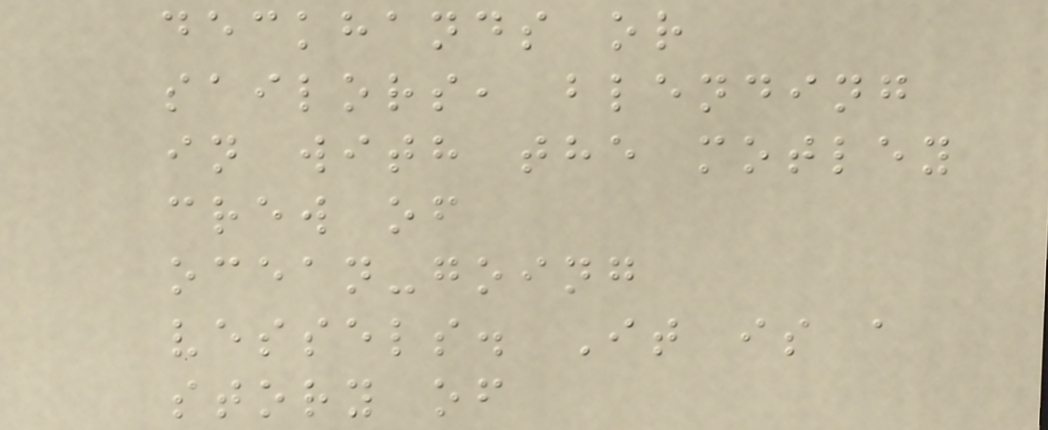deckhands or
sailors, blending
in with the motley
crew of
ocean-going
vessels. It is a
story of
